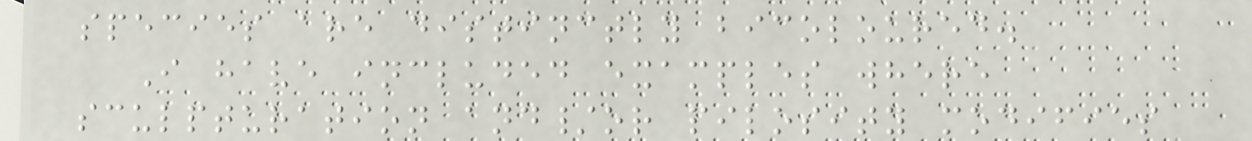species are distinctly bicoloured.
I have included examples where
sculpturation and/or pilosity modifies
